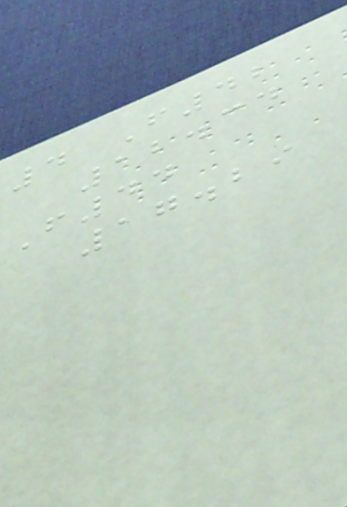4 F42
12.34
F44
17.29
